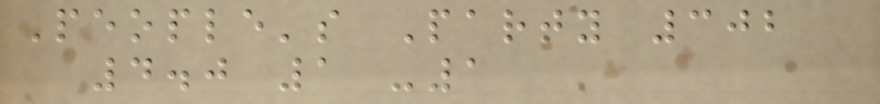People's Party 302
4.0 1 -1
